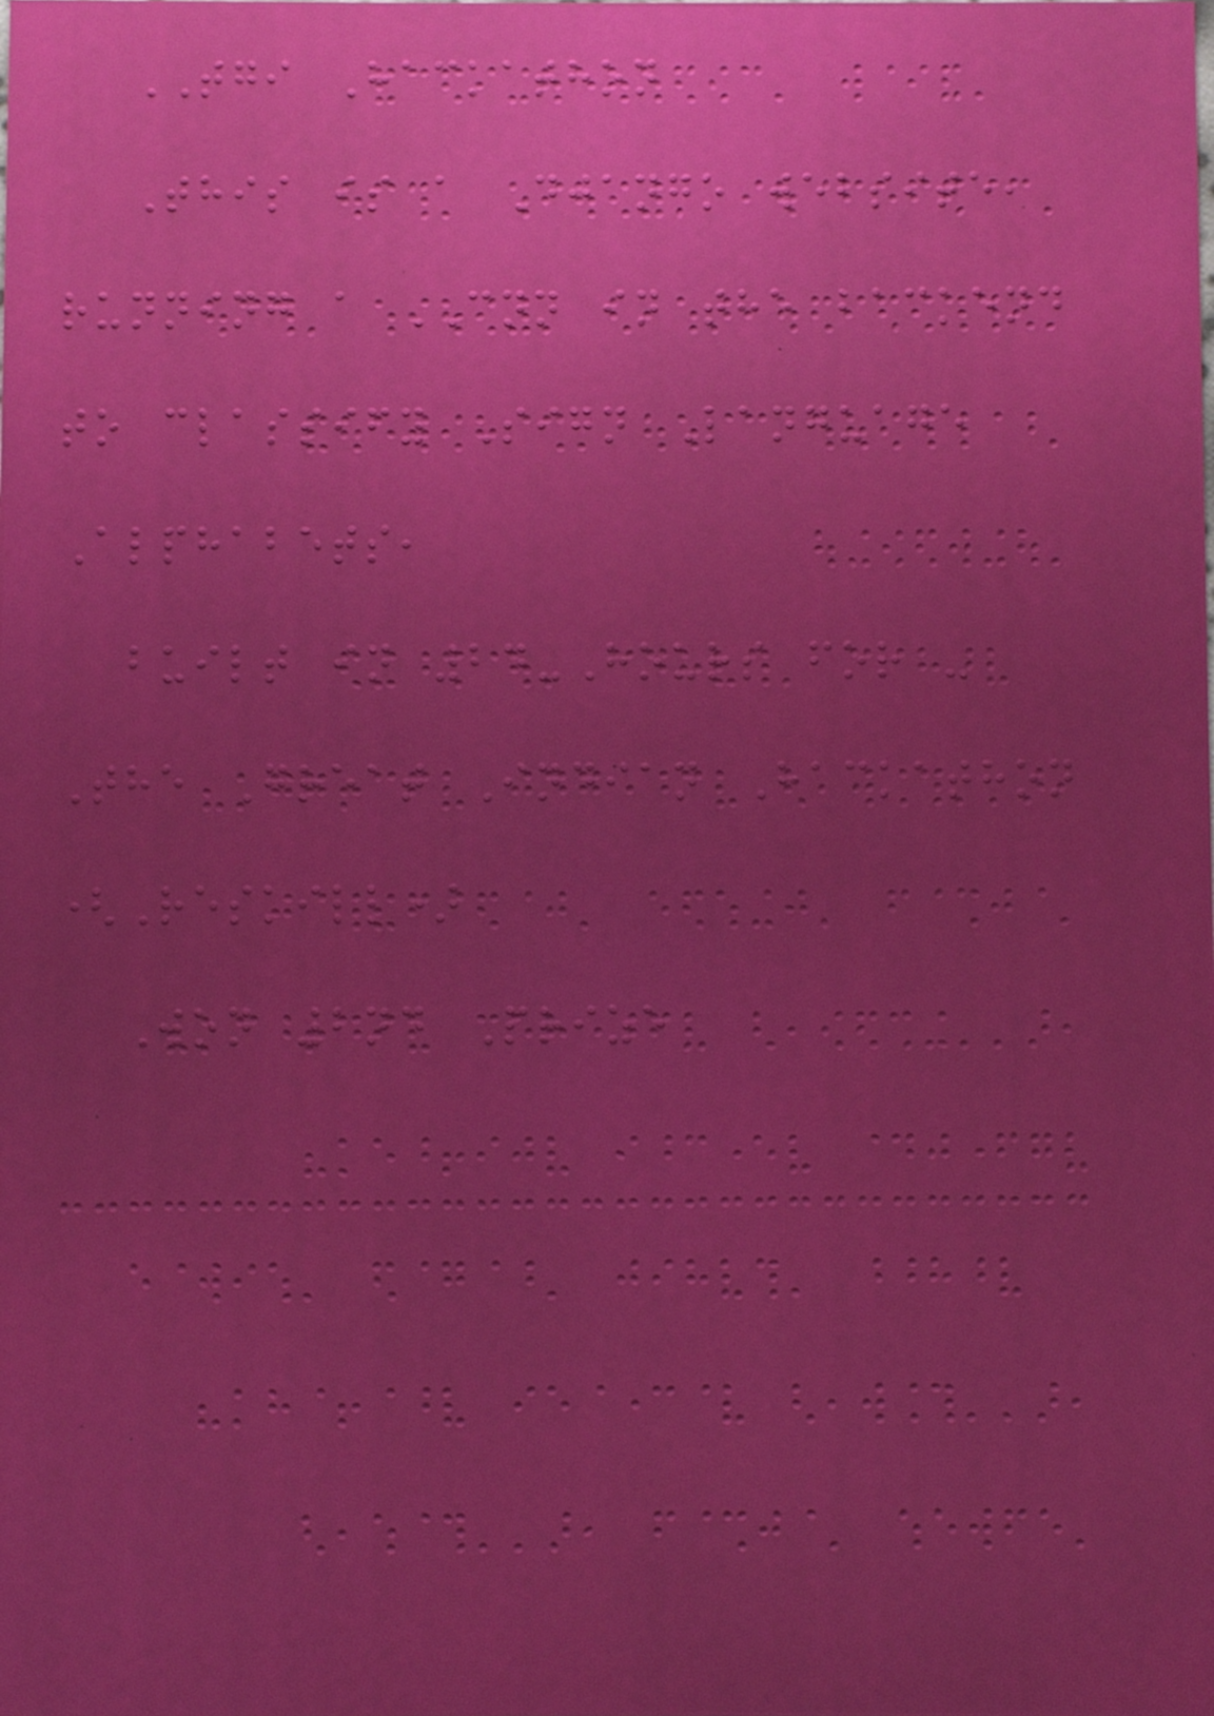TGI Hackathon
This is a Django website,
running a CNN in the backend
to classify Sign Language
Alphabets,
built in 24-Hours for -
The Great Indian Hackathon
(Reskill)
Won 2nd Prize
